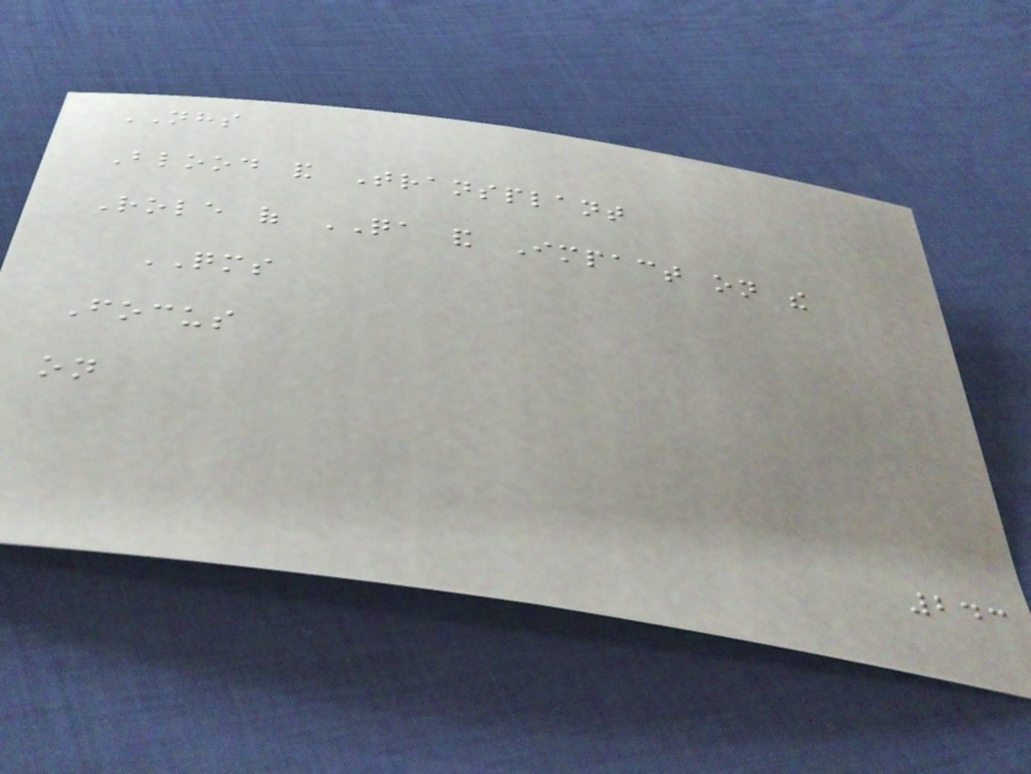NHS
Blood and Transplant
Role of QA and Impact on the
QMS
Focus
on
243
